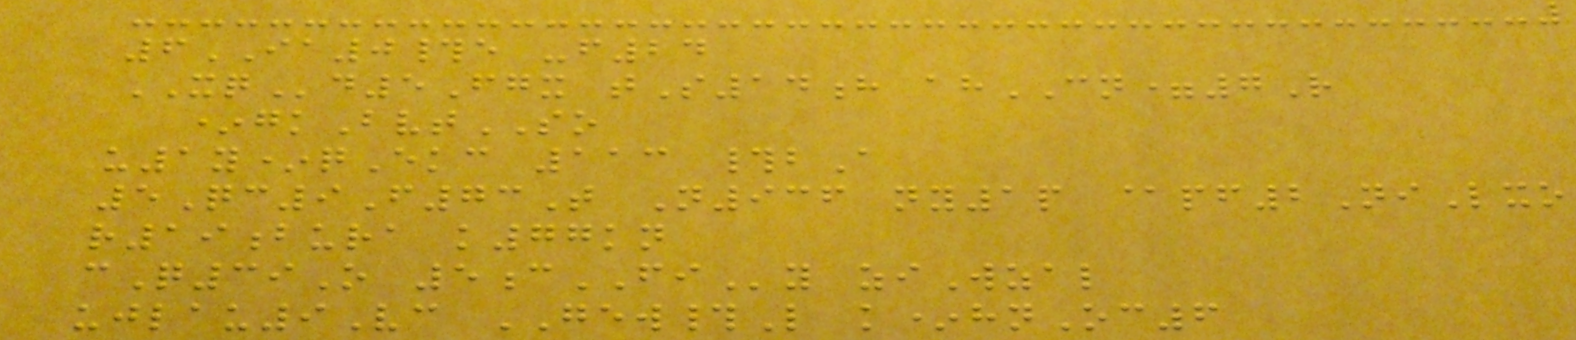6IA0#e -f24
XQd5Fgx tS14h ahCN=7R
*gkBvtSO
u1y*qEkc 113 #bA
5Qc9F73T N936 ny1p @pf2NiLxo
r19bura k77kn
cQ39O 5cFIy ziWzal
ujlau9Vc GEW#L k*hnOc6
